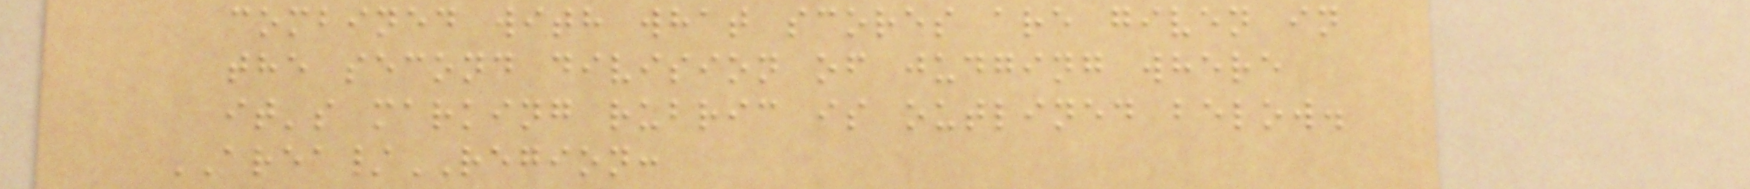combined with what scores are given in
the second division of judging where
it's marking rubric is outlined below.
AREA/REGION:
